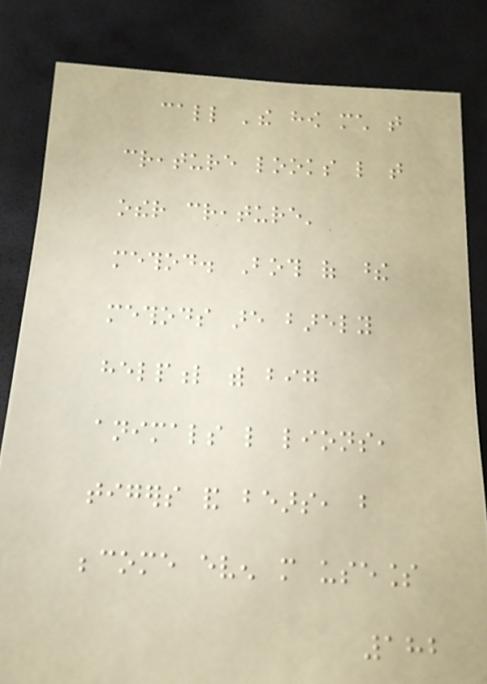call 'the how much that
creature looks like that
other creature'
method. Both of these
methods are barely
helpful with big
animals like lions,
tigers and bears, but
become even more useless
182
